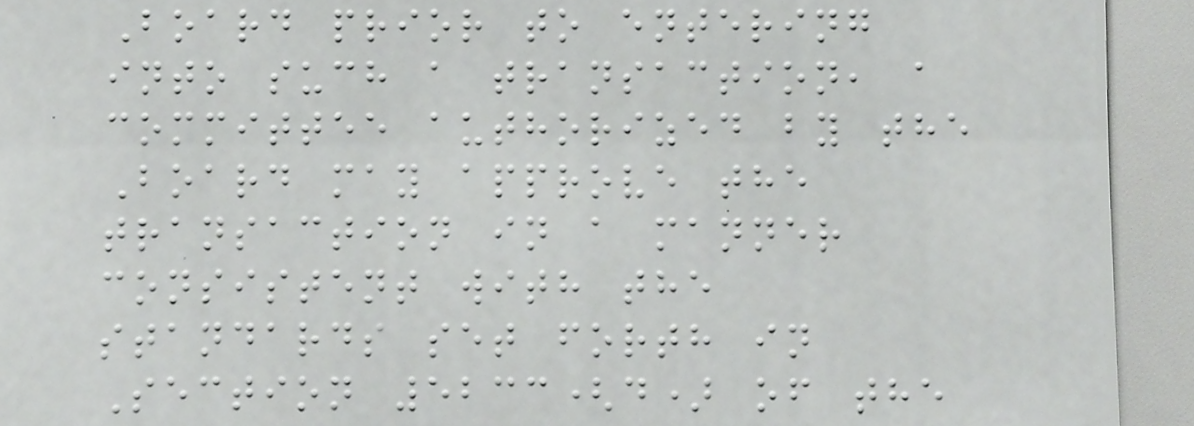Board prior to entering
into such a transaction, a
committee authorized by the
Board may approve the
transaction in a manner
consistent with the
standards set forth in
Section 5233(d) of the
